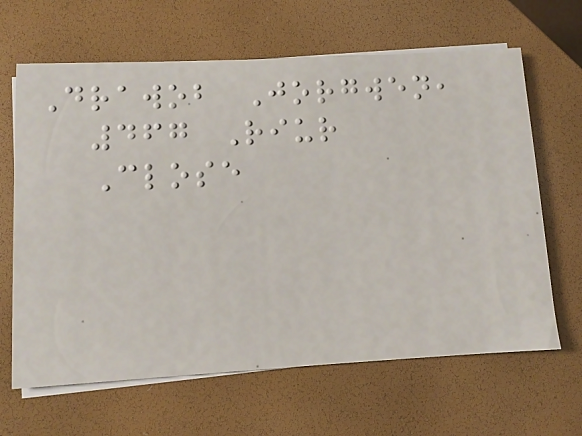Drawob Jorgwen,
467 Riur
Close
